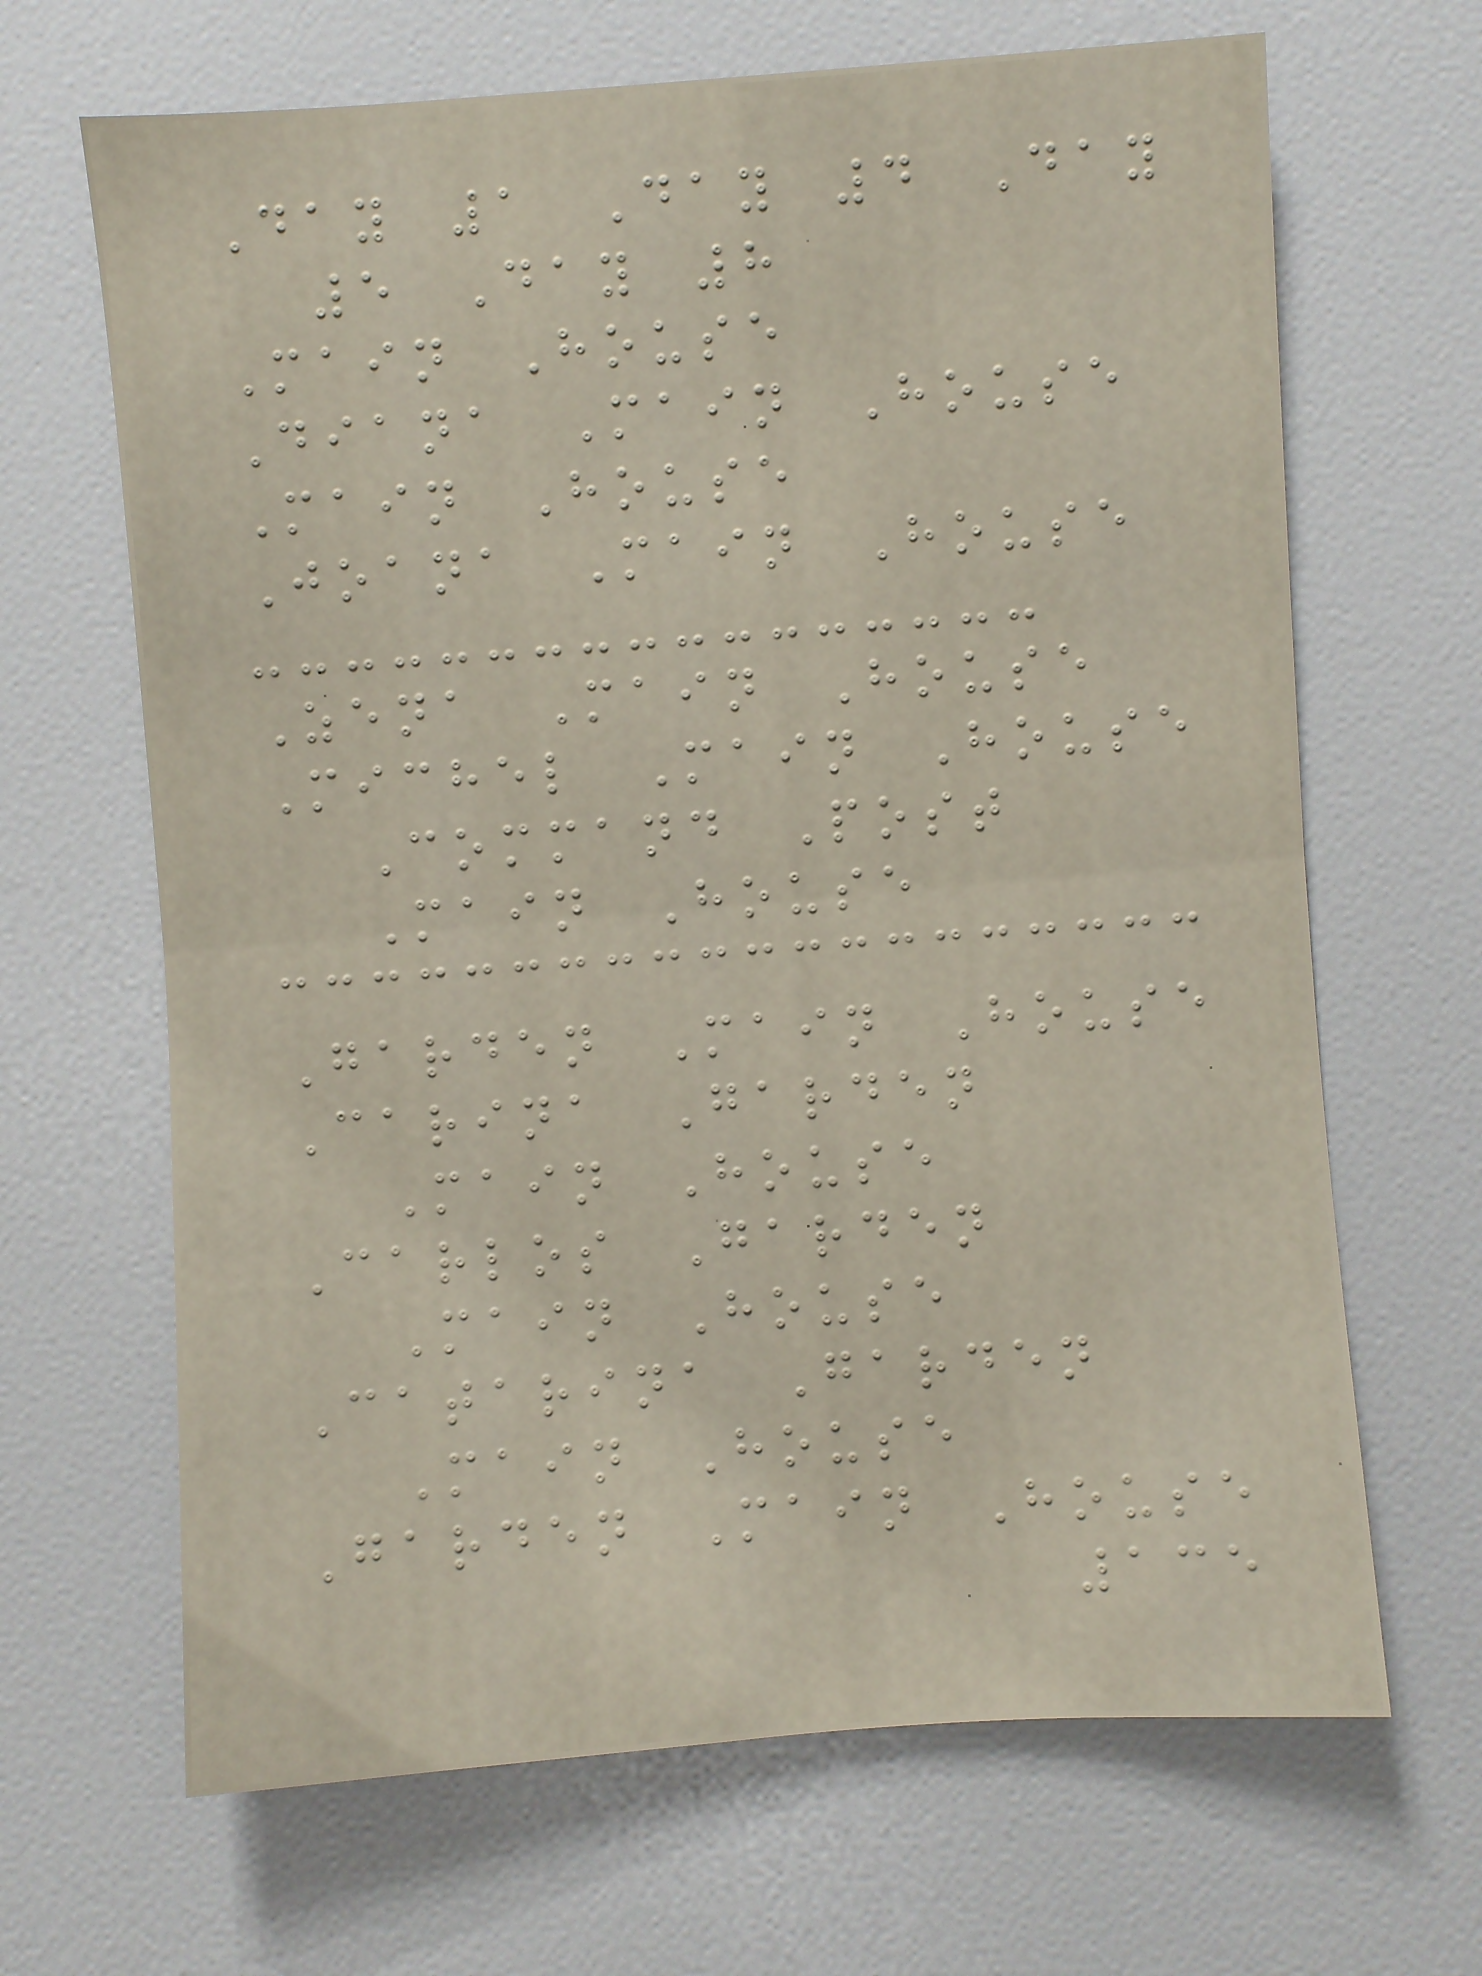Day 1 Day 4 Day
5 Day 8
Main House
Diana Main House
Main House
Joana Main House
Zena Main House
Michel Main House
Command Post
Main House
Garden Main House
Carina Garden
Main House
Carlos Garden
Main House
Catarina Garden
Main House
Garden Main House
135
